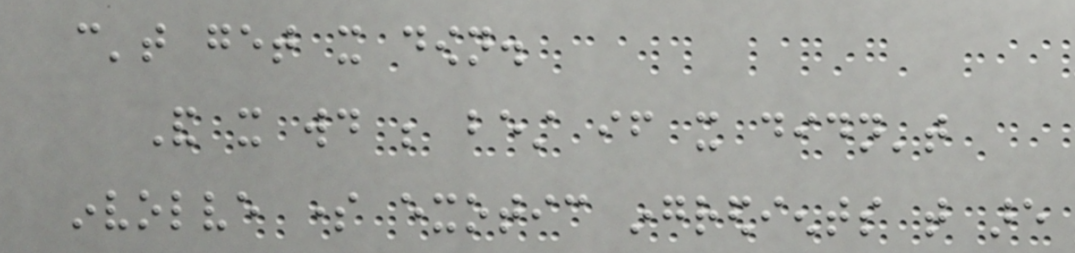can't get it down.
And it would be best if it didn't
involve some exotic ingredients that are
